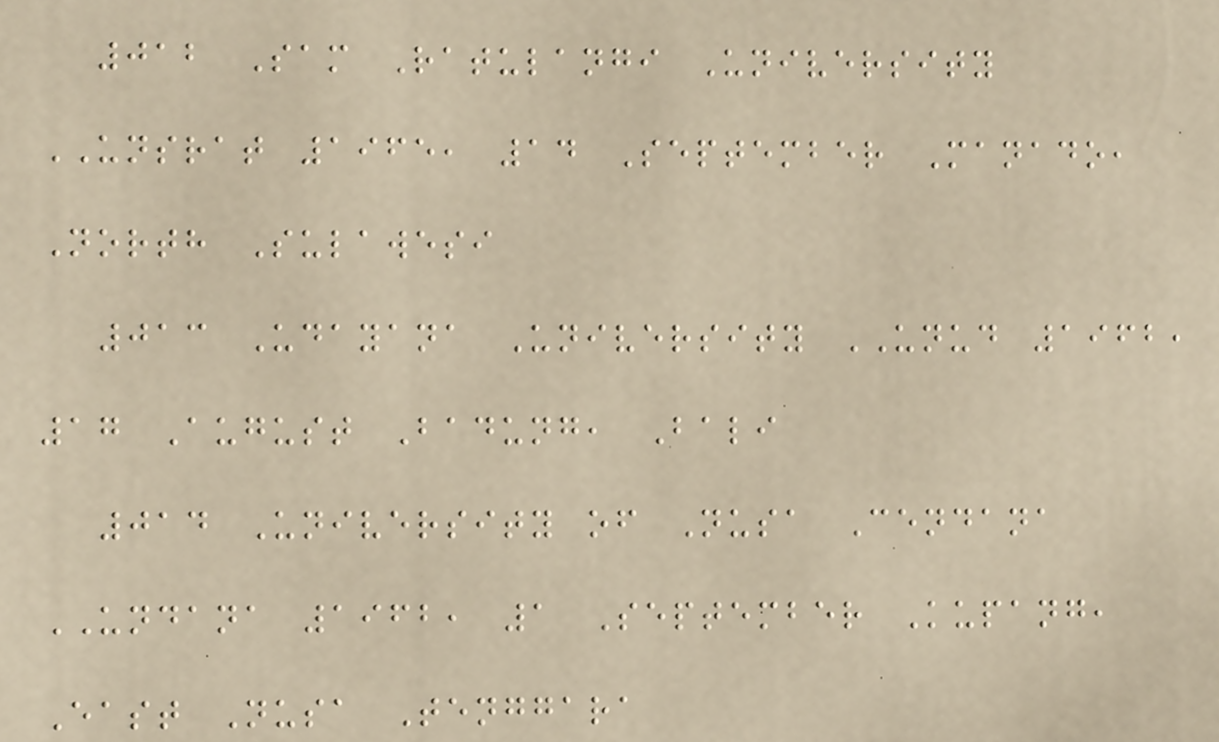012 Sam Ratulangi University
UNSRAT 1965, 14 September Manado,
North Sulawesi
013 Udayana University UNUD 1962,
17 August Badung, Bali
014 University of Nusa Cendana
UNDANA 1962, 1 September Kupang,
East Nusa Tenggara
